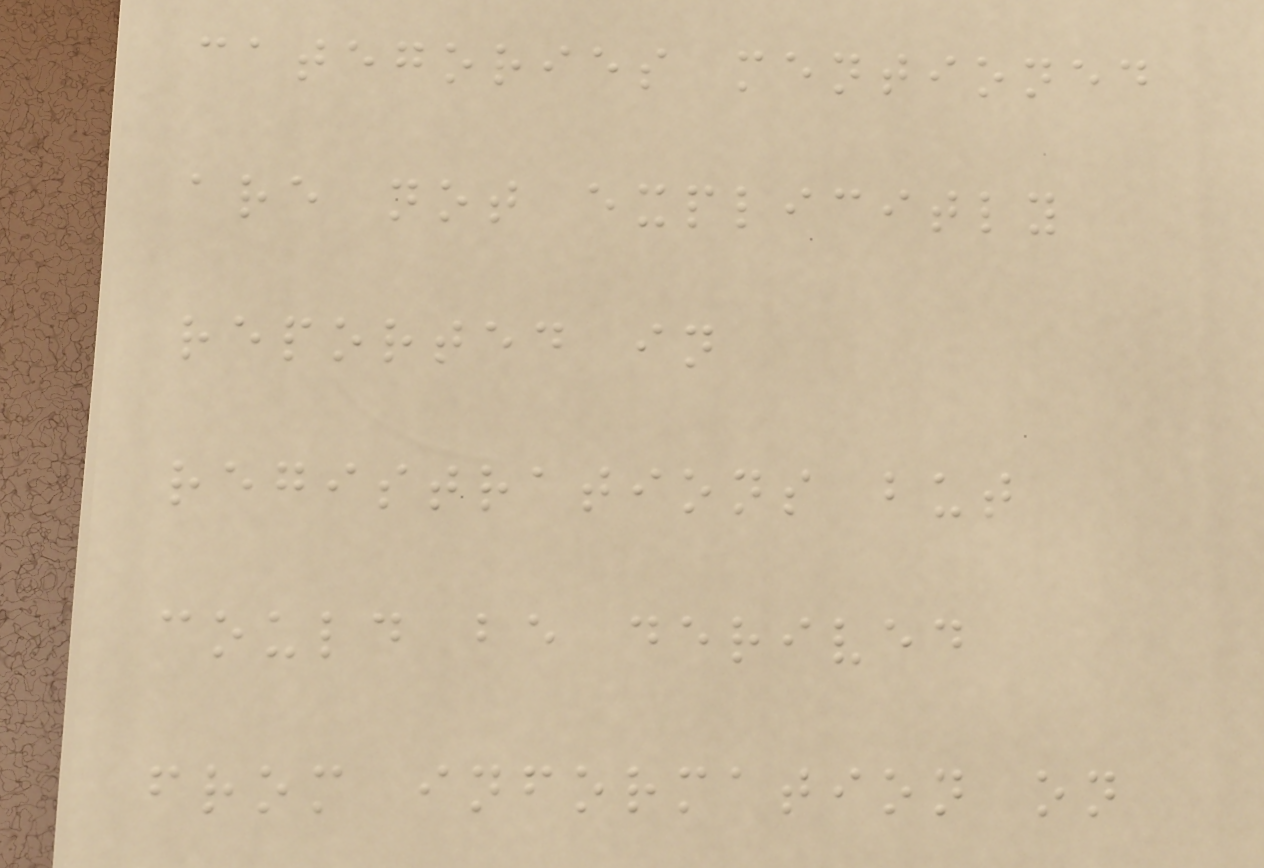categories mentioned
are not explicitly
reported in
registrations but
could be derived
from information on
